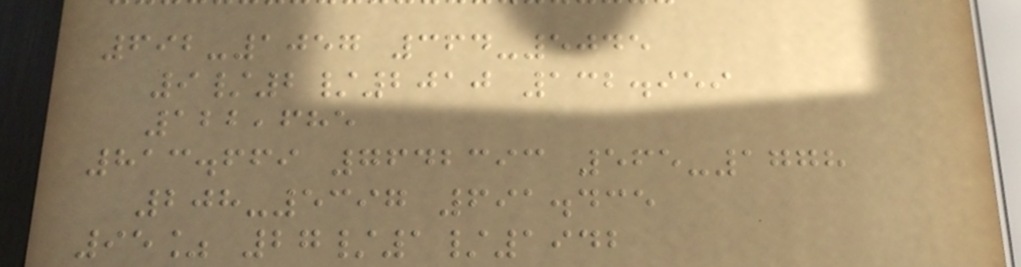692-1057 364-5045
9/2/2010 132.959
122,685
813.669 7642393 565-1778
208-5397 691.435
95% 27/1/1942
